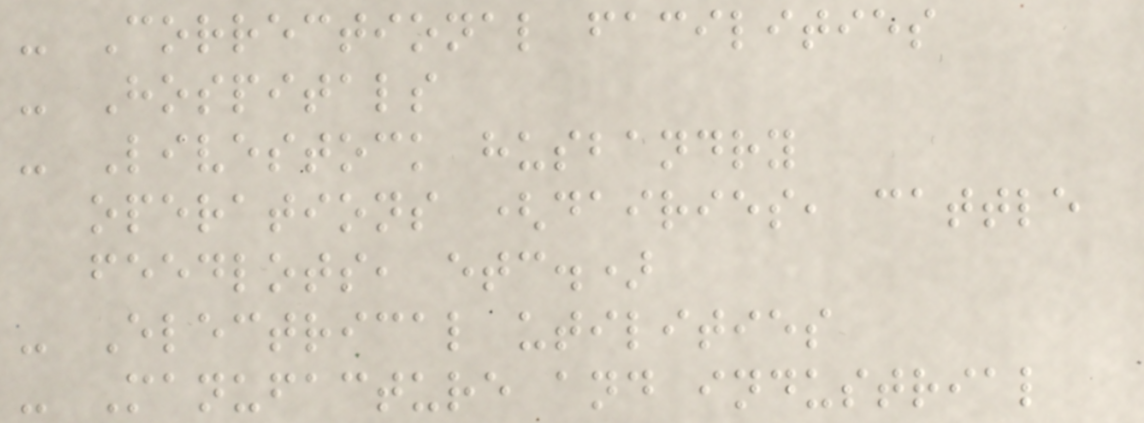- Correctional facilities
- Hospitals
- Livestock husbandry
operations (dairies, cattle
feedlots, etc.)
- Electrical utilities
- Manufacture and industrial
